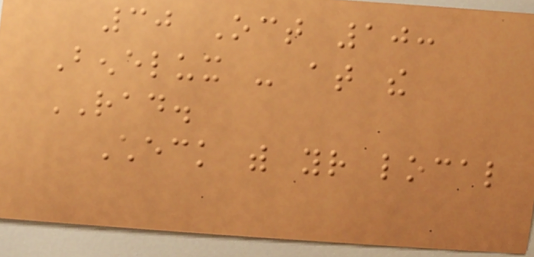30 Oct 10:
Benelux - at the
RAD.
Check with your local
